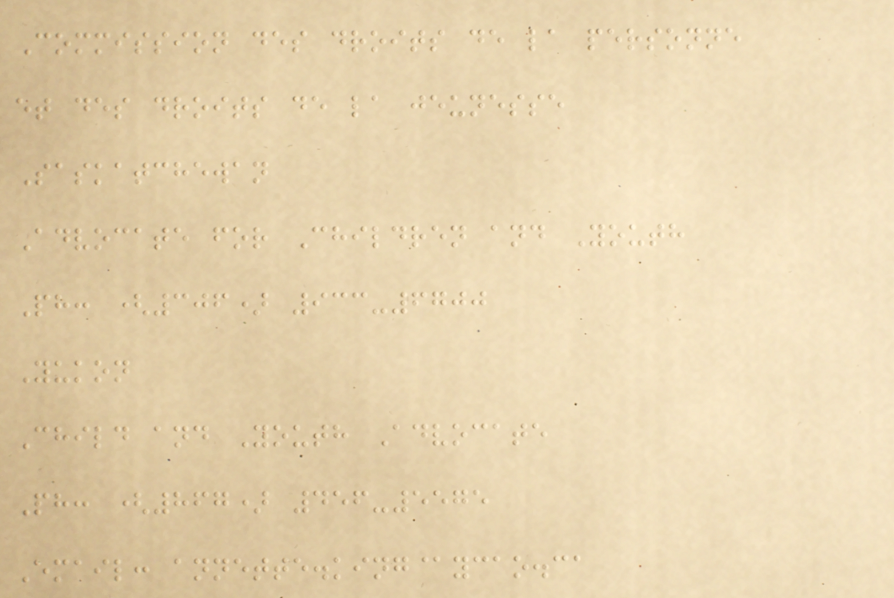Commission des droits de la personne
et des droits de la jeunesse
Saskatchewan
Advocate for Children and Youth
Ph: (306) 933-6700
Yukon
Child and Youth Advocate
Ph: (867) 456-5575
Email: annette.king@ycao.ca
